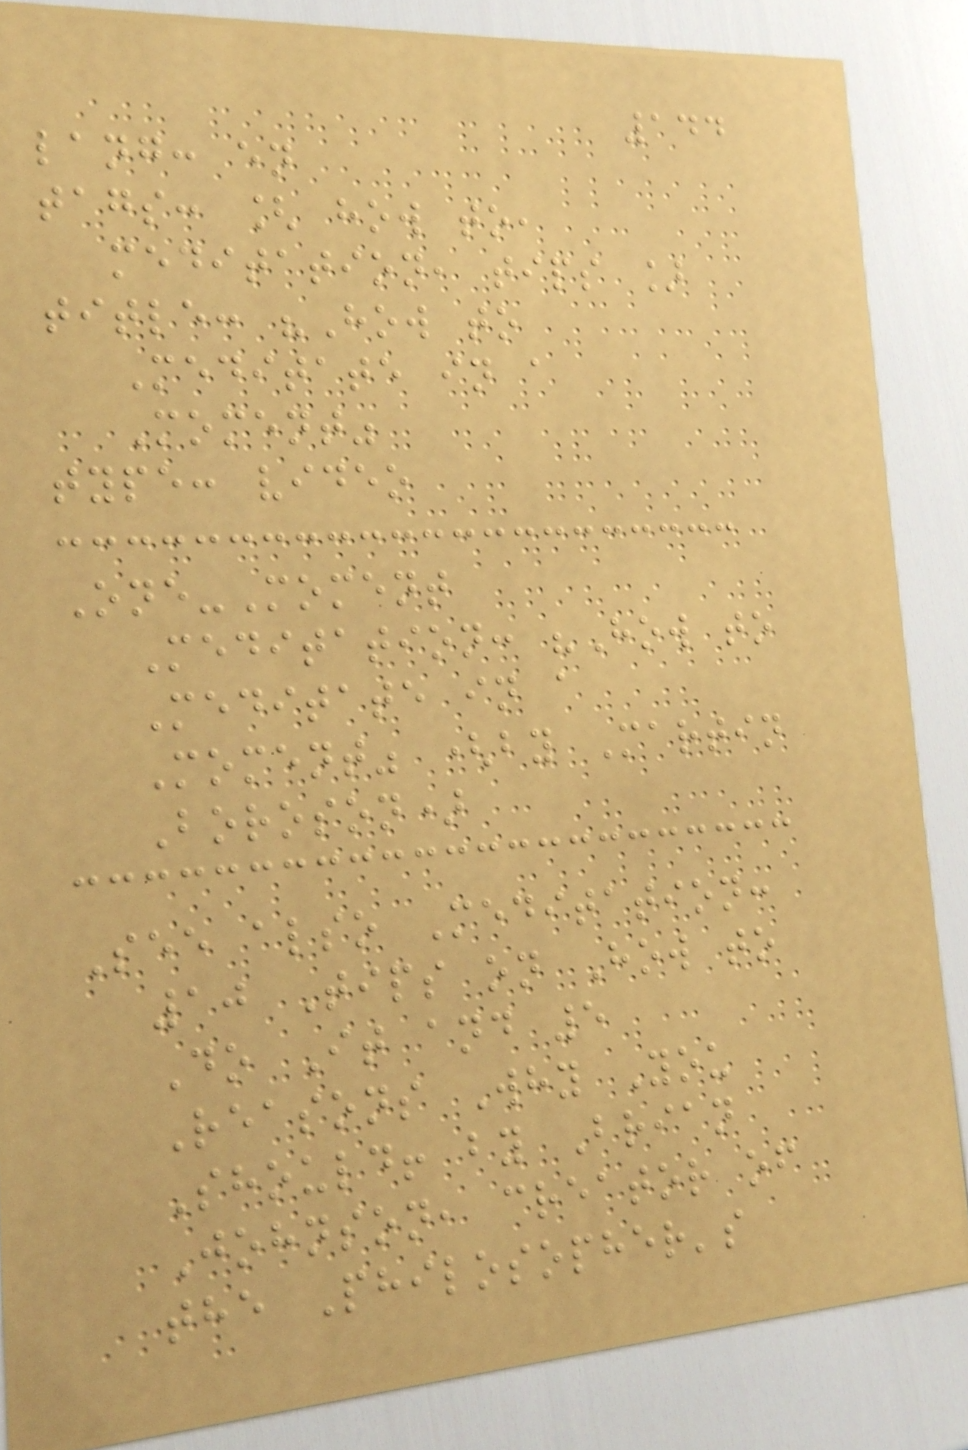144
lang: en
tags: [ how to,
meditation, tips ]
title: "How to
Meditate in a
Moment"
type: video
One-Moment
Meditation: "How to
Meditate in a
Moment" (by Martin
Boroson)
See also Meditation:
10 Tips on How to
Do It and 5
Reasons Why You
Should! by Brian
Johnson, creator of
the Philosopher's
